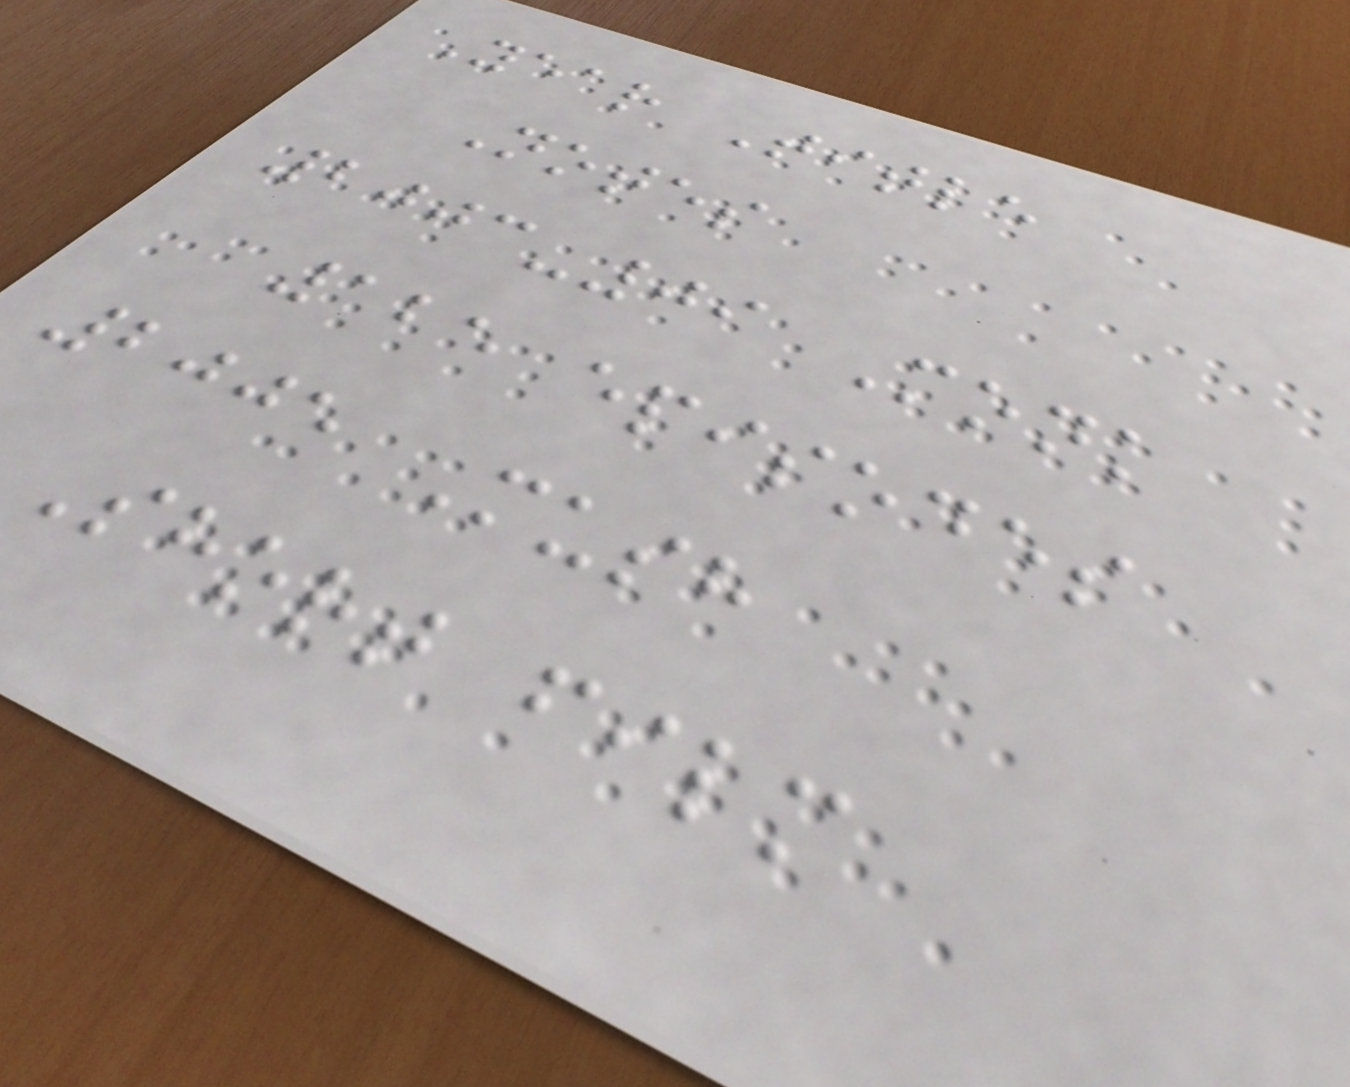Year Title
Notes
2003-09 Monk
125 episodes
2005 Mush
Short film
